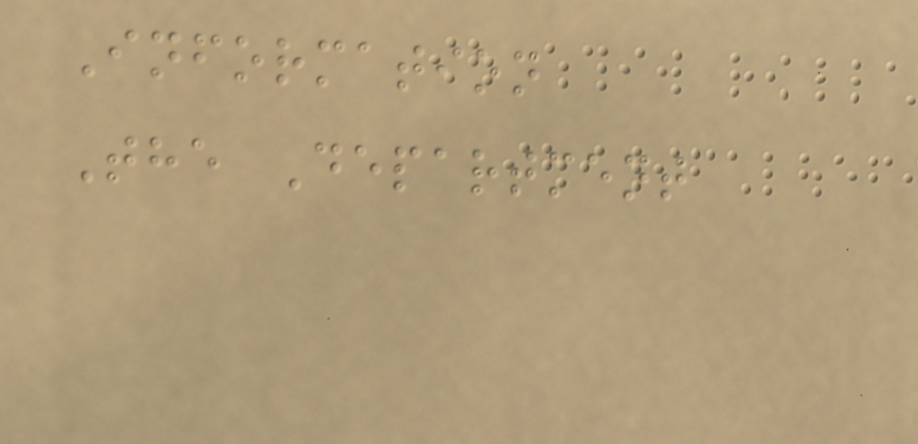Information
The Department
